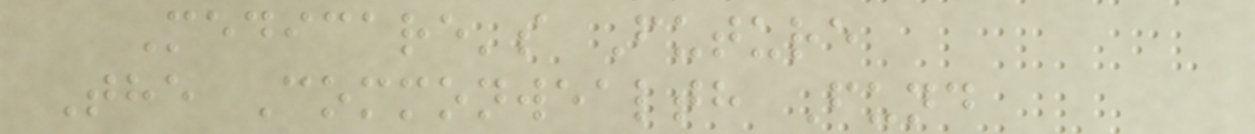Medicare's Future
The Commonwealth Fund
